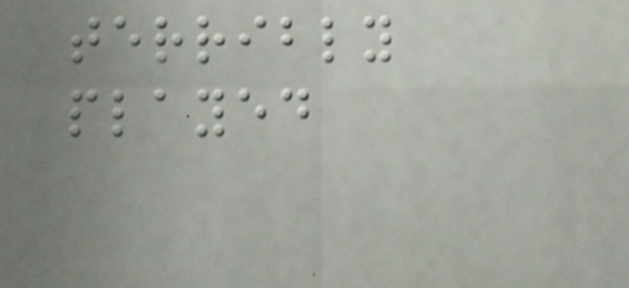terribly
played
